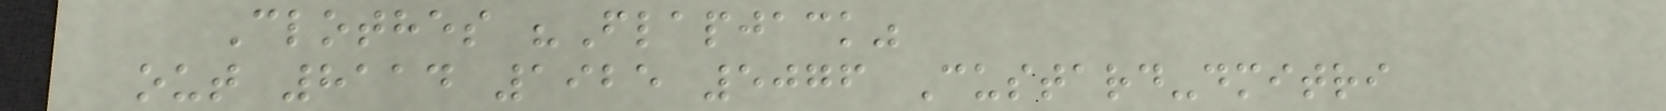Clothes "Flapjack"
out 8114 1925 5076 Custard-dmitri
